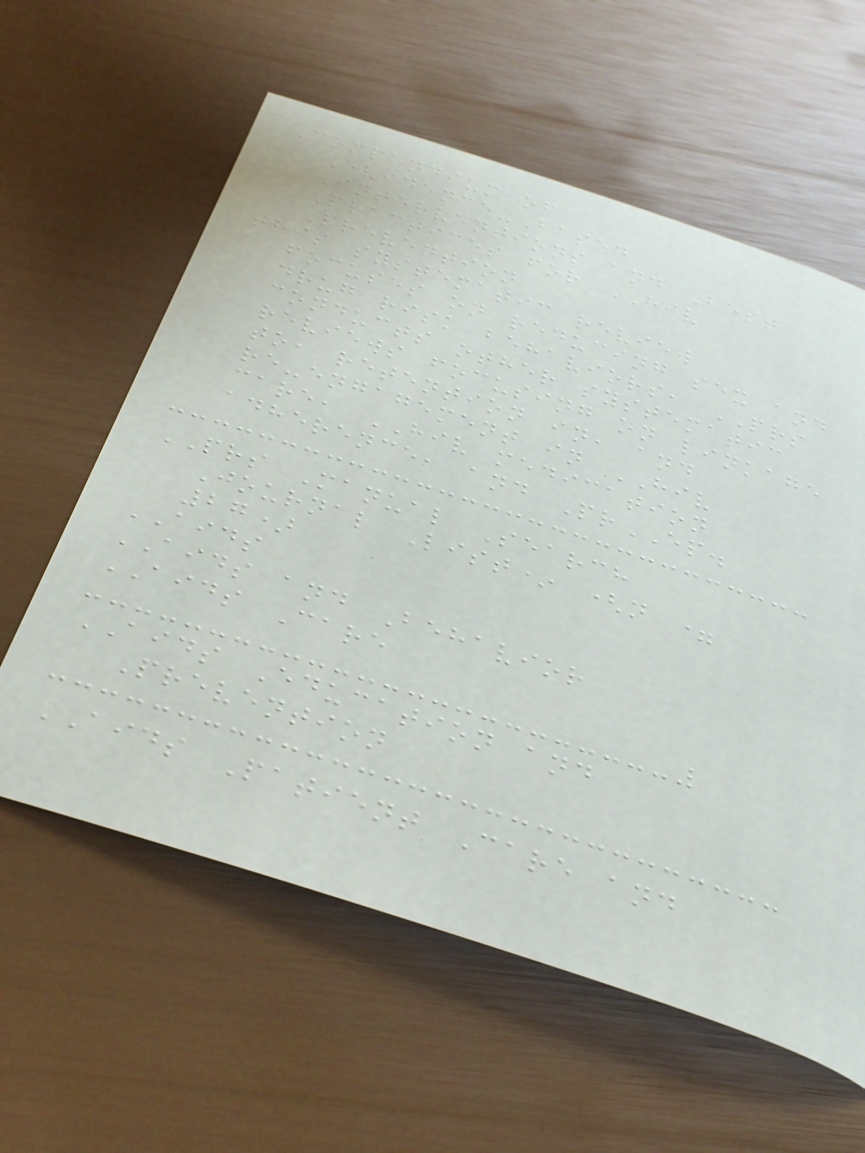Compendium of
Evidence-Based
Interventions and Best
Practices for HIV
Prevention
this systematic review
focuses on reducing sex and
drug risk behaviors, PRS
conducts other systematic
reviews focusing on linkage
to, retention in, and
re-engagement in HIV
care, HIV medication
adherence, and PrEP.
PRS Manual Search
Journal List* (n =
27)
AIDS
AIDS and Behavior
AIDS Care
AIDS Education and
Prevention
AIDS Patient Care and
